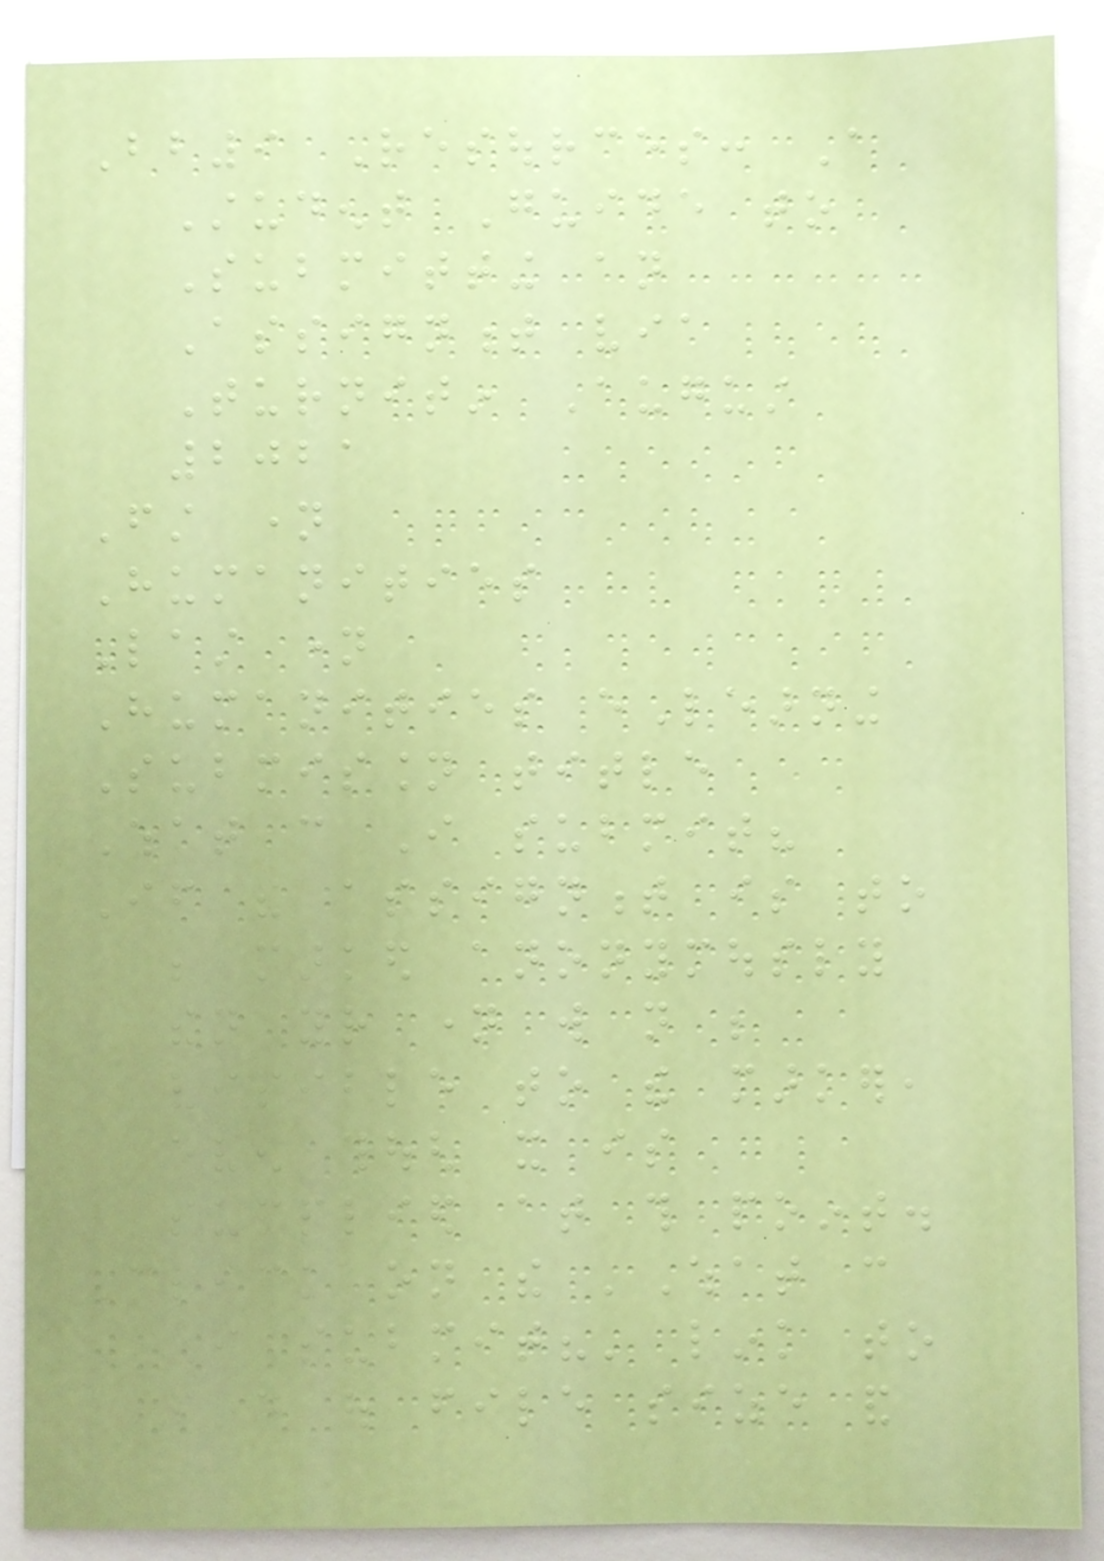Bb9 Resources: A
Student Guide to
Submitting an
Assignment via
Turnitin August
2021
First name
Humanities
Last name
Humanities eLearning
Submission title
What can I submit?
If the assignment is to
be marked anonymously
then your name will not be
visible to the marker,
even though it is
supplied at this point.
Click on the 'What can
I submit?' link to
find out file size and
